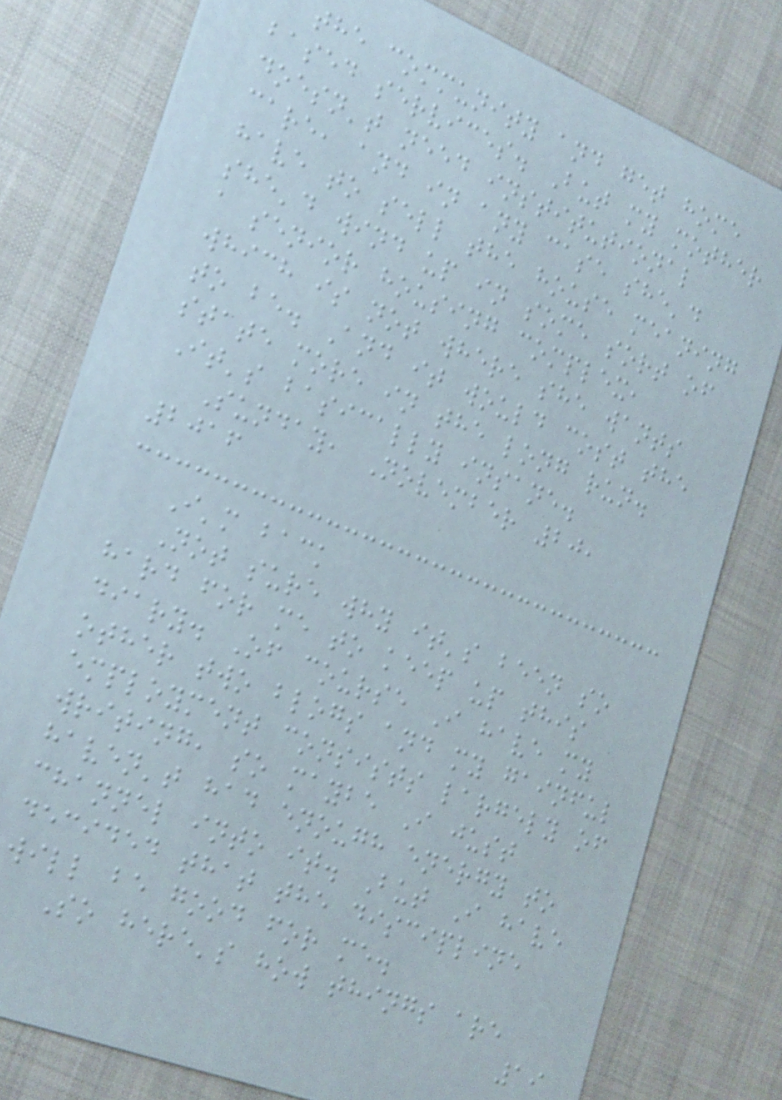the community and get home
based services. But my mother
doesn't need institutional
care, and in any case she'd
have to sell the house meaning
she'd wind up in some sort of
a senior housing complex,
which is not where she wants
to be. And it would cost the
state more in the long run.
It's basically insane.
Sunday, November 20,
2016
I'm back
Not sure why it's been so
hard for me to keep up this
diary. Of course I have my
other two blogs and my gainful
employment consists largely of
writing, so maybe I just
haven't had enough energy to
channel into it. But I have
decided that the discipline
will be good for me.
So here's how things are
19
